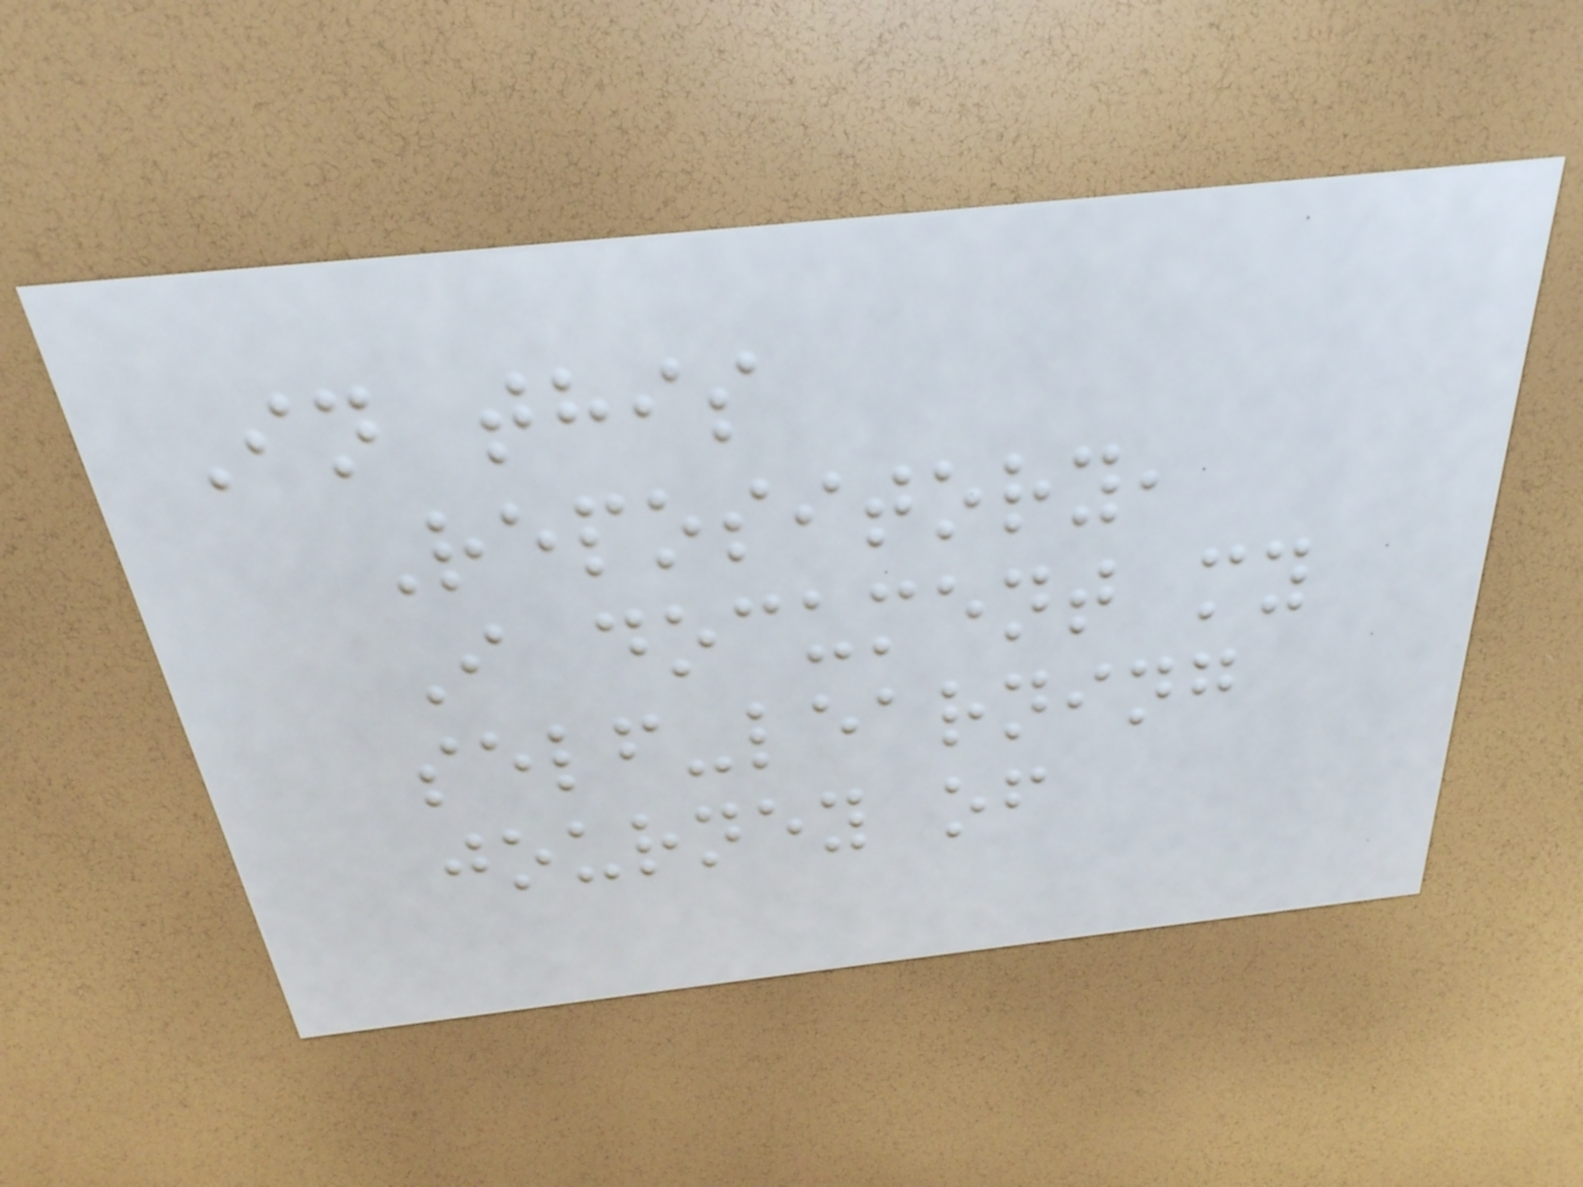In this
Repository,
I document my
self-learning
journey of
